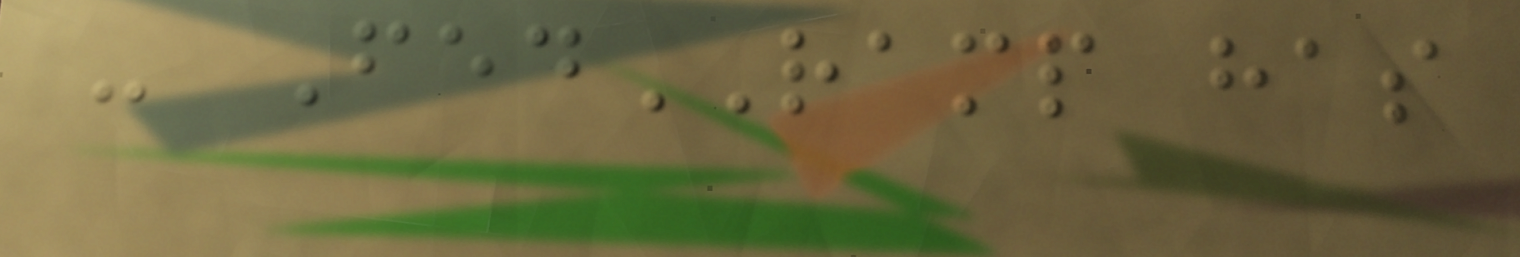- FedRAMP has
